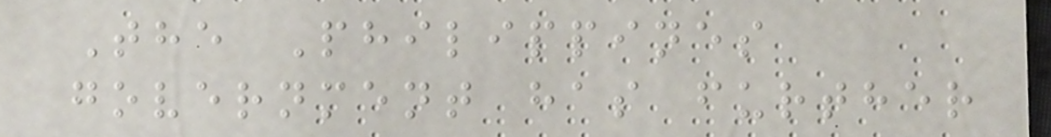The Philippines
government has further
